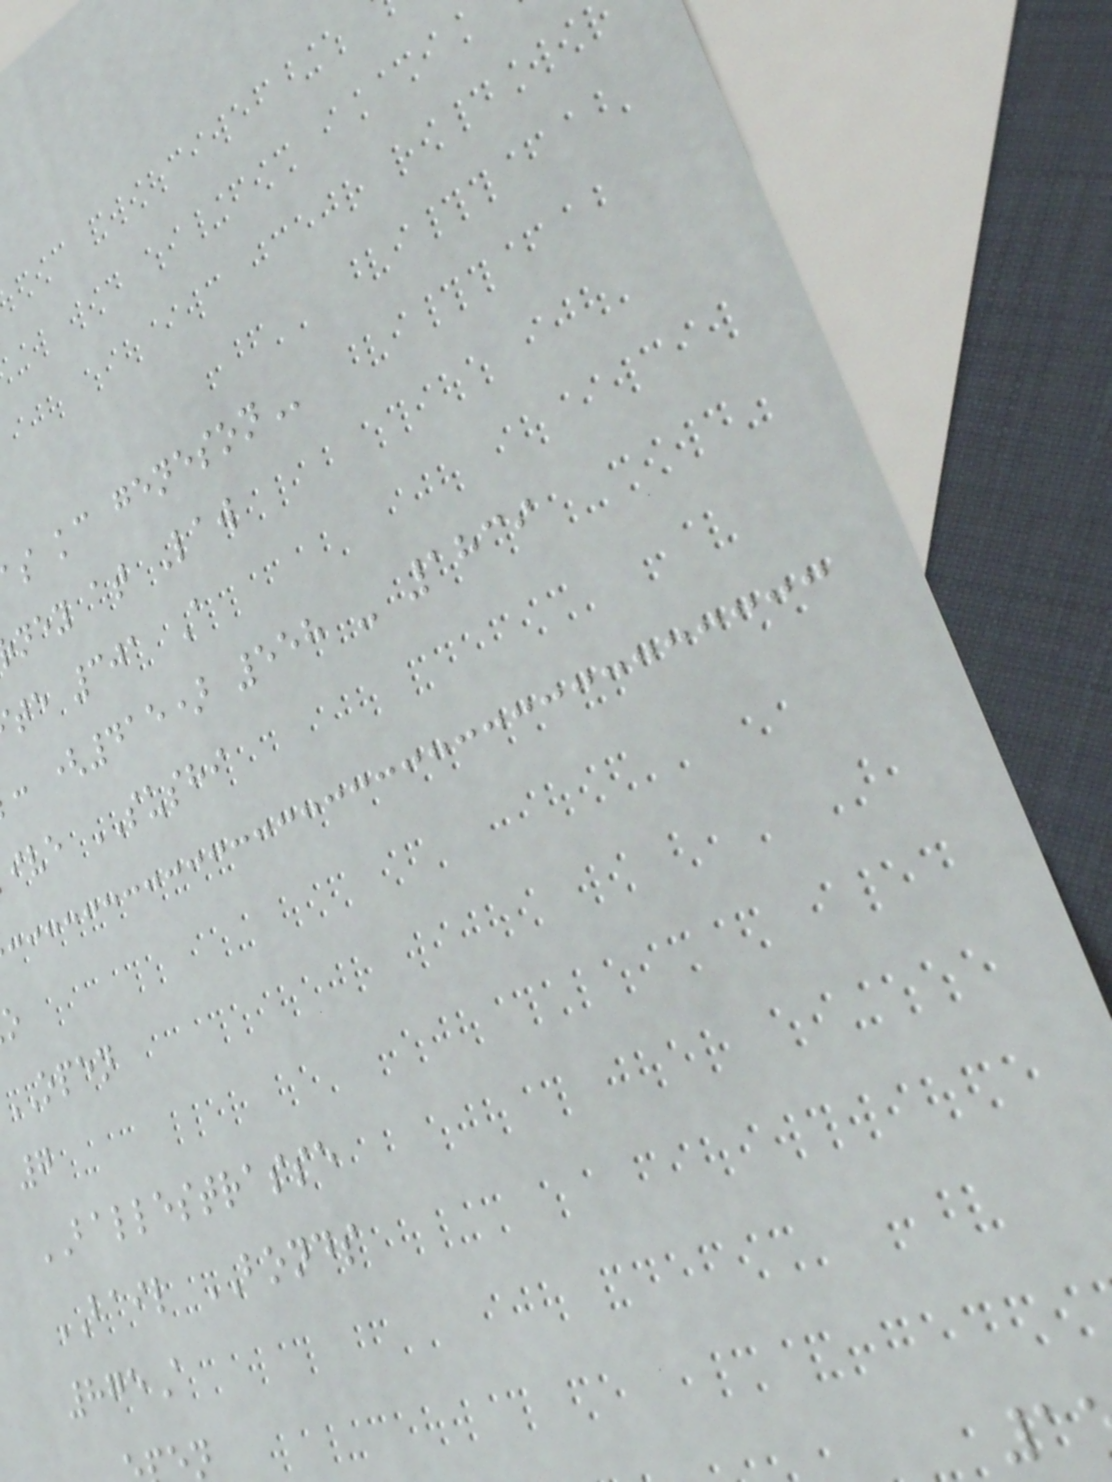ney at Law
te 301 A
: (415) 558 - 1839
ive SUSHI
open
7
BALLESTRASSE
BAIL BONDS
875A
